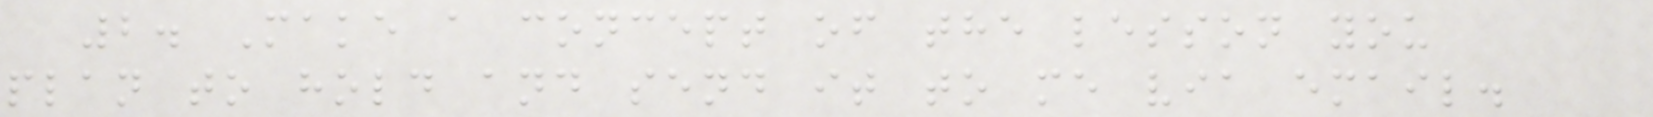2. Make a concept of the lesson you
plan to hold and send it to me via email.
